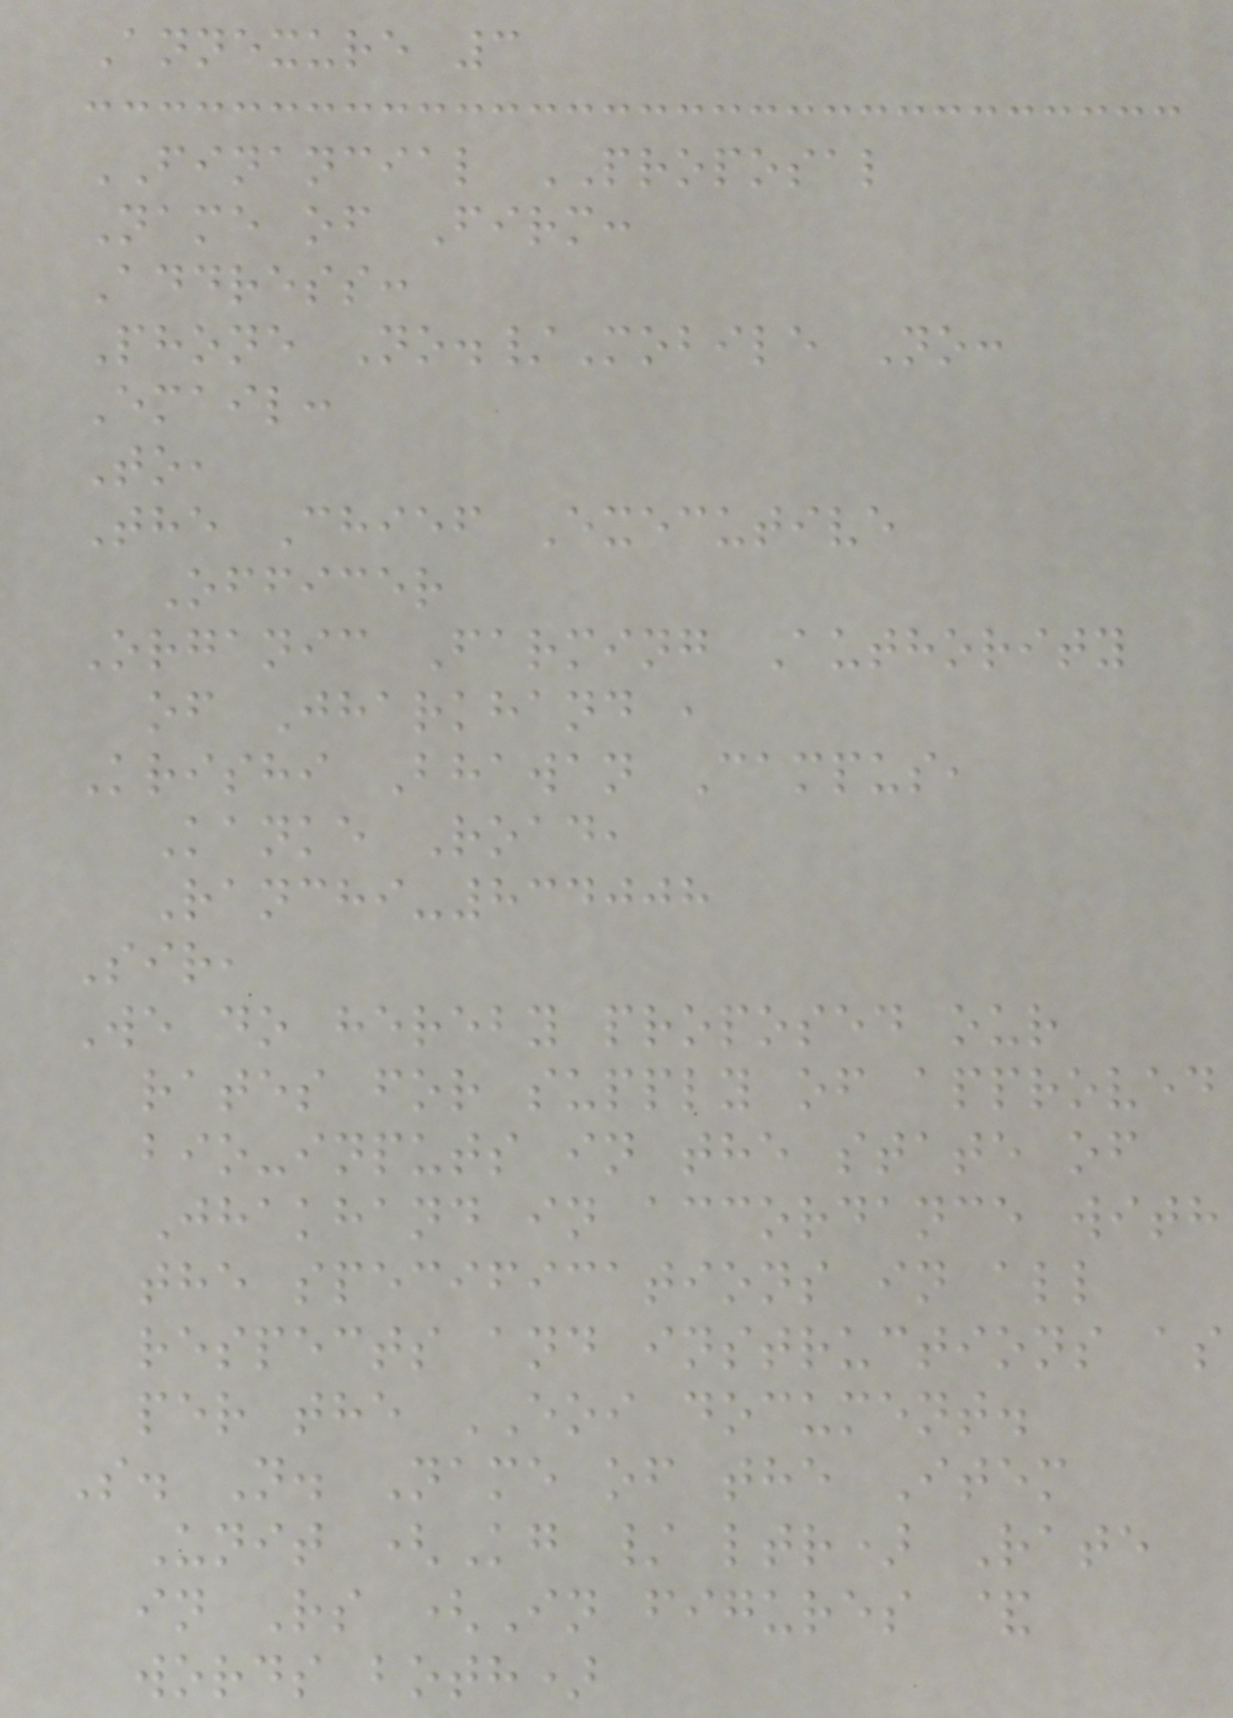Annexure 3
FINANCIAL PROPOSAL
Name of Firm:
Address:
Phone No./Mobile No:
Email:
To,
The Chief Executive
Officer
Organic Farming Authority
of Jharkhand ,
Krishi Bhawan Campus,
Kanke Road,
Ranchi-834008
Sir,
We do hereby proposed our
rates for supply of approved
bio-inputs in the state of
Jhakhand in accordance with
the specifications in all
respects and instructions as
per the EOI document.
S. N. Name of the Item
Unit (Kg / ltr) Rate
in Rs (In figures &
words both)
